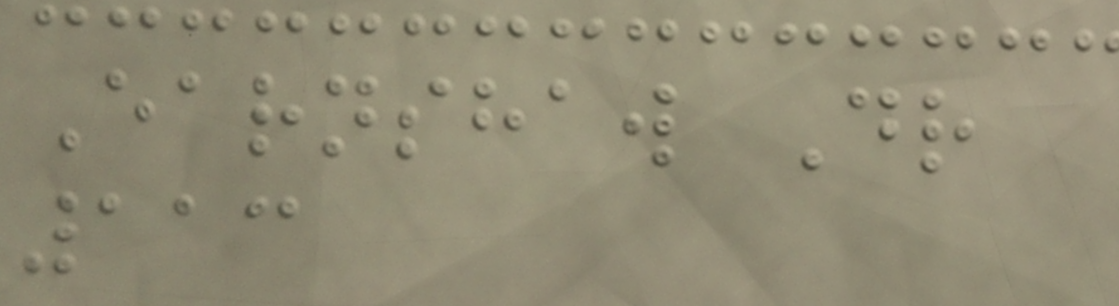Earnshaw Dr
113
